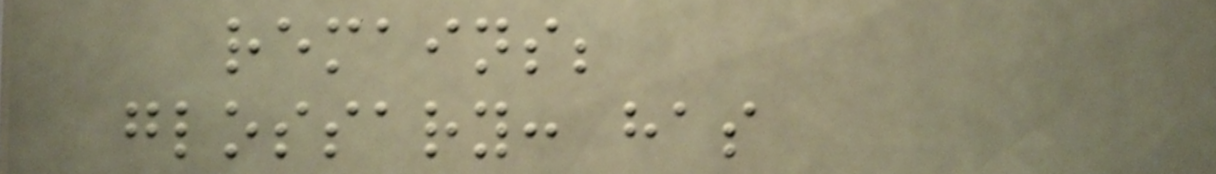remains;
glossary: has
